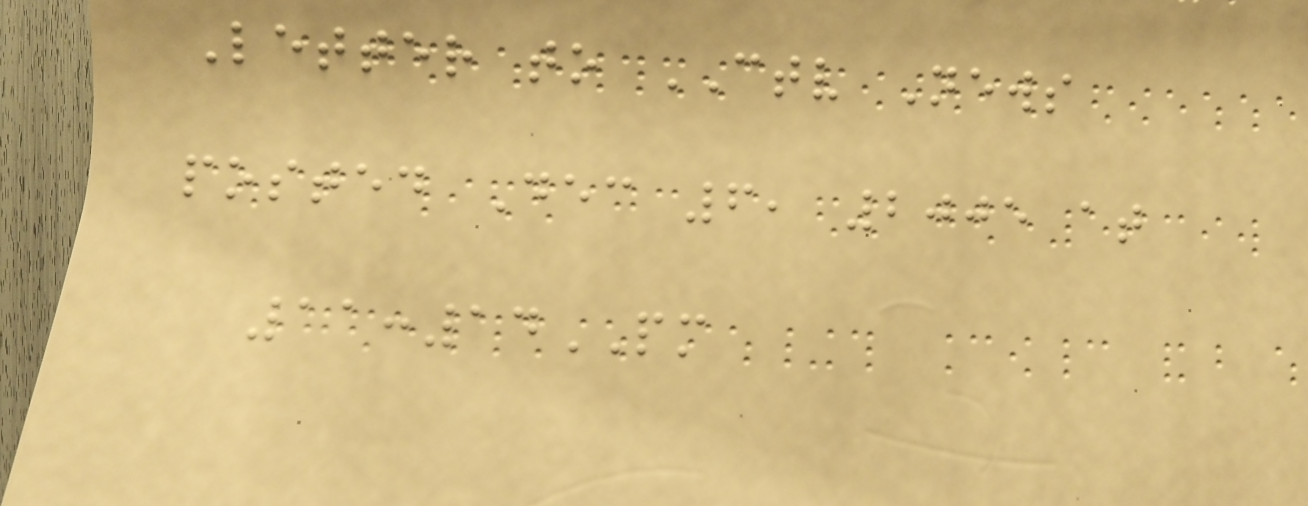Letter to CTV News
posted Dec 6, 2005 at
11:14PM
